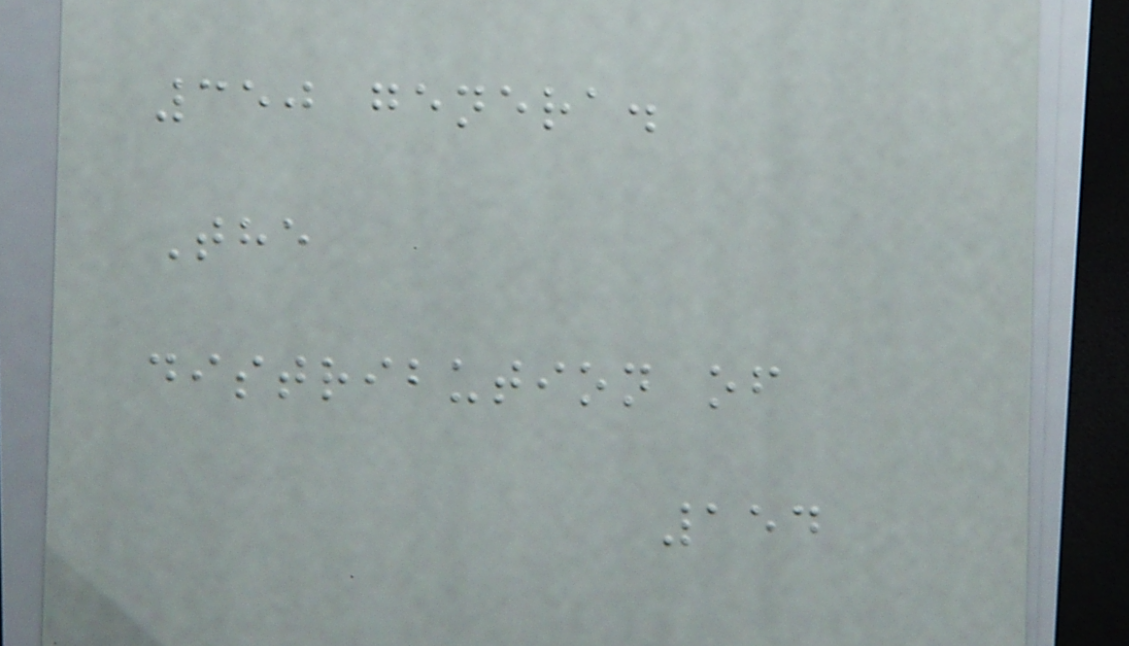350 genera.
The
distribution of
154
